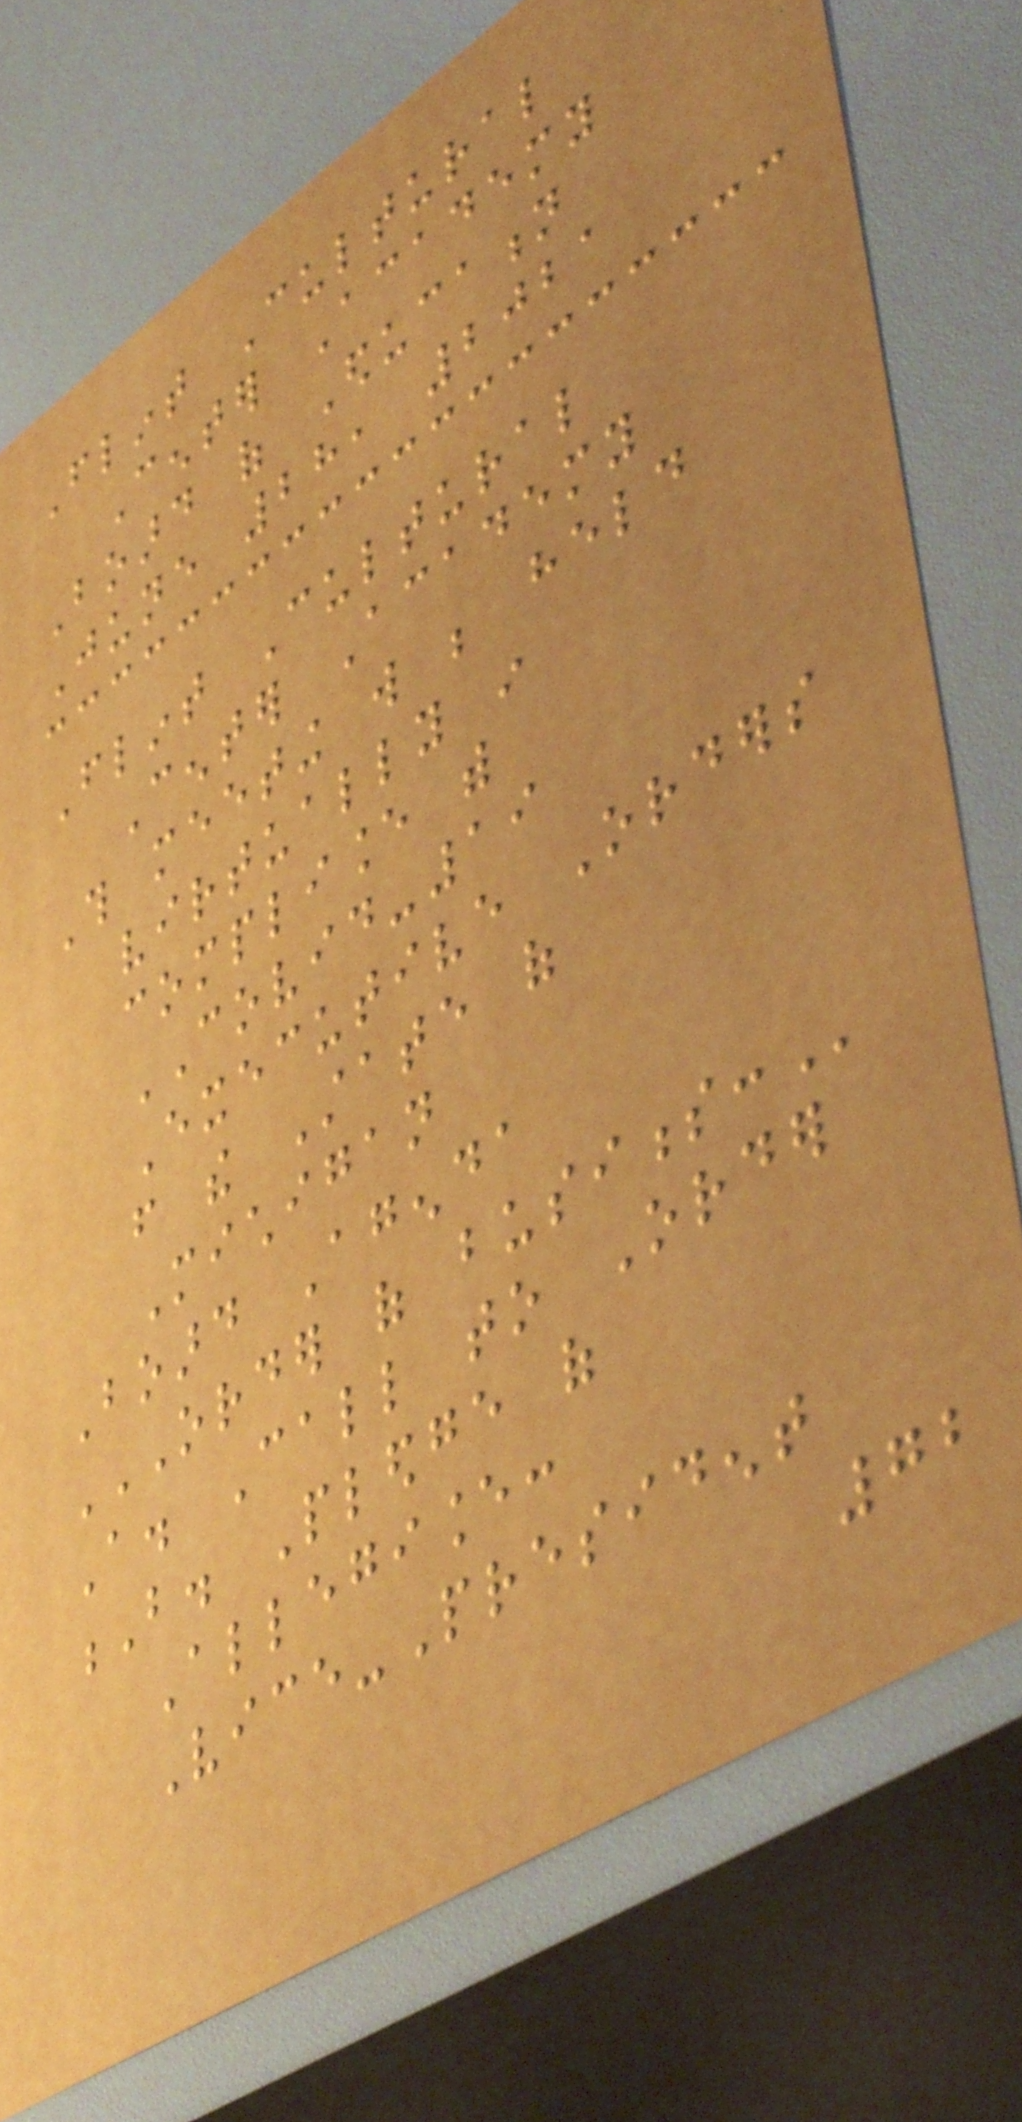Flint Cultural
Center Academy
Board of Education
June 28, 2021
Flint Cultural
Center Academy
This meeting will be held
virtually in
compliance with
COVID-19
Executive Orders
from the State of
Michigan
Board Agenda
ORDER OF BUSINESS:
A. Call to Order
B. Pledge of
Allegiance:
Vice-President
72
